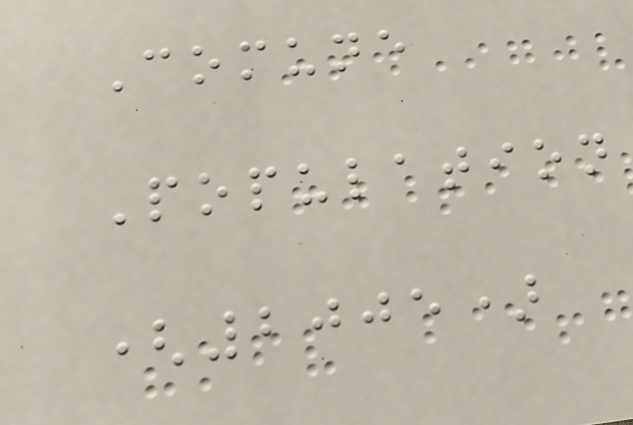Comune
Population
(2005)
